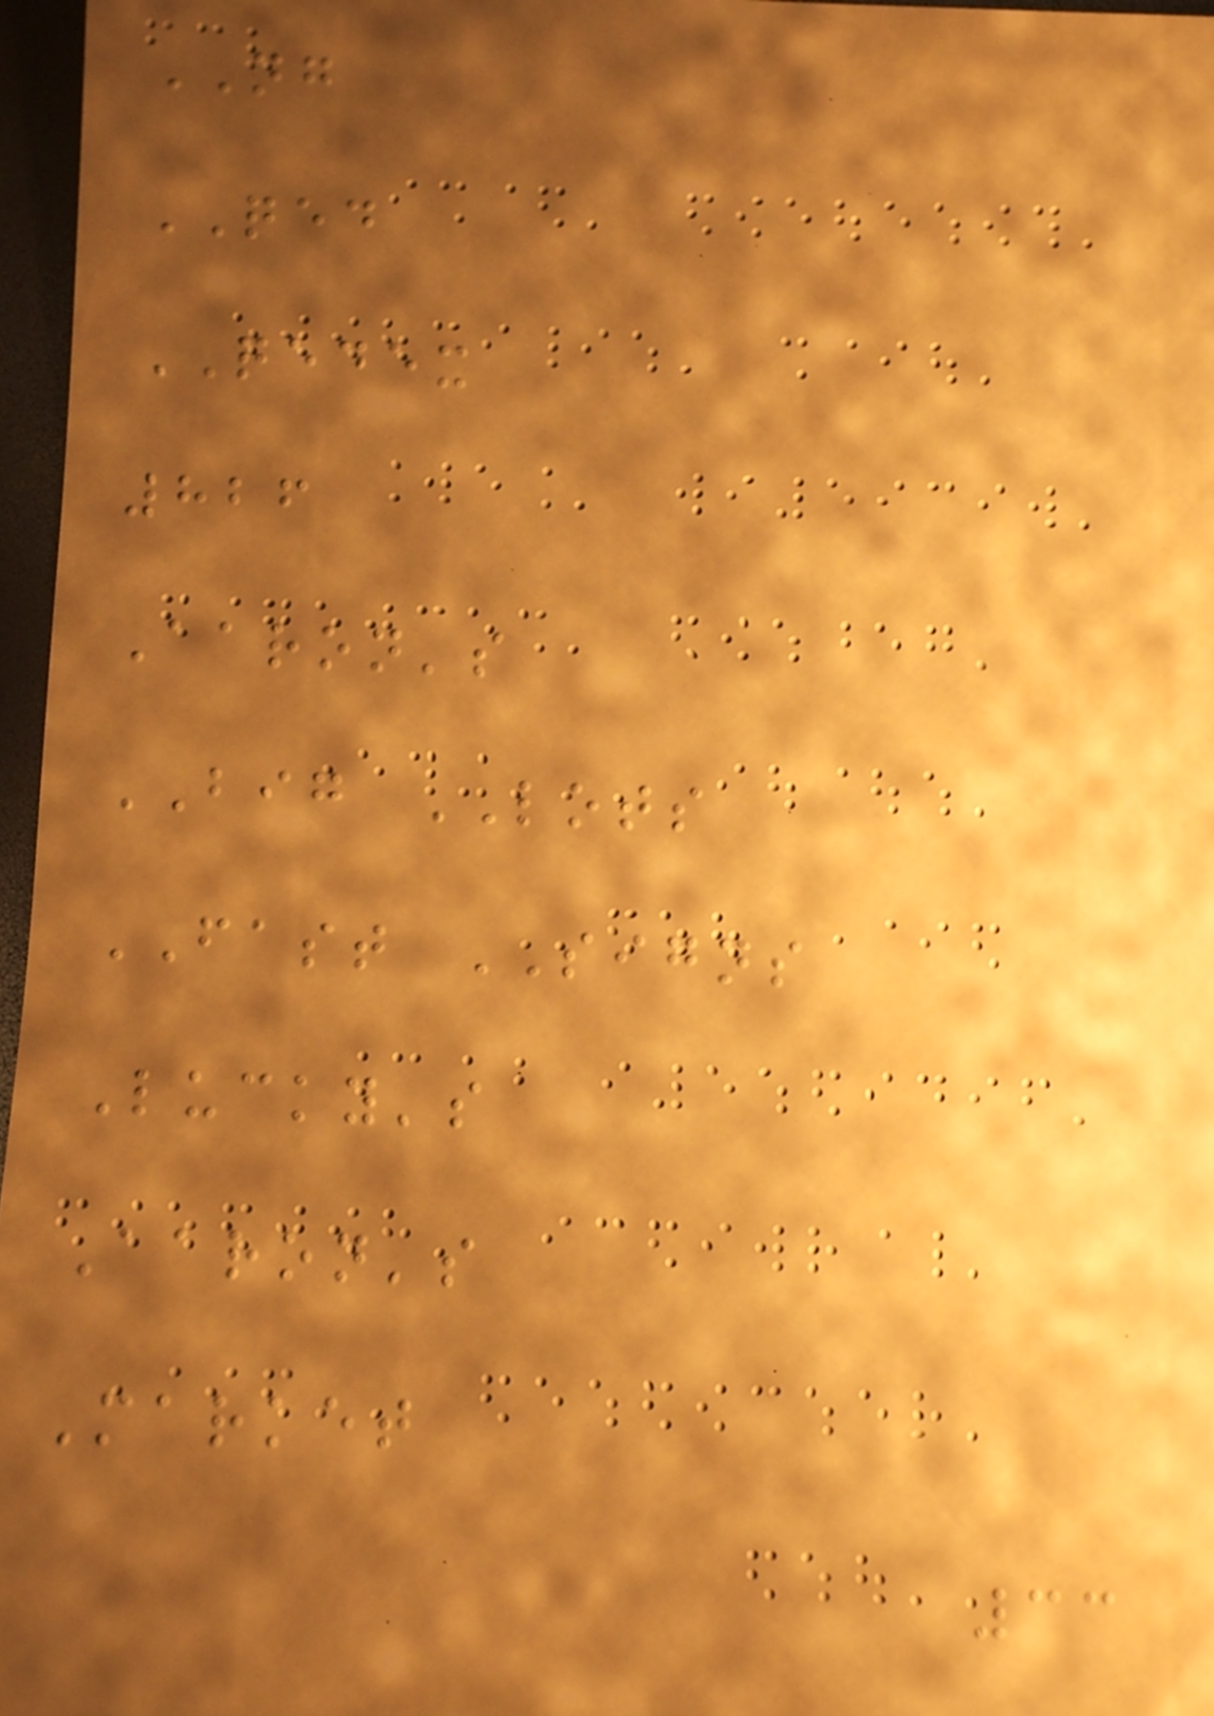NG
QED
QEDEX
826
Aaron's
BIG LOTS
FAST SIGNS
Lucky's
Aaron's
Market
33
